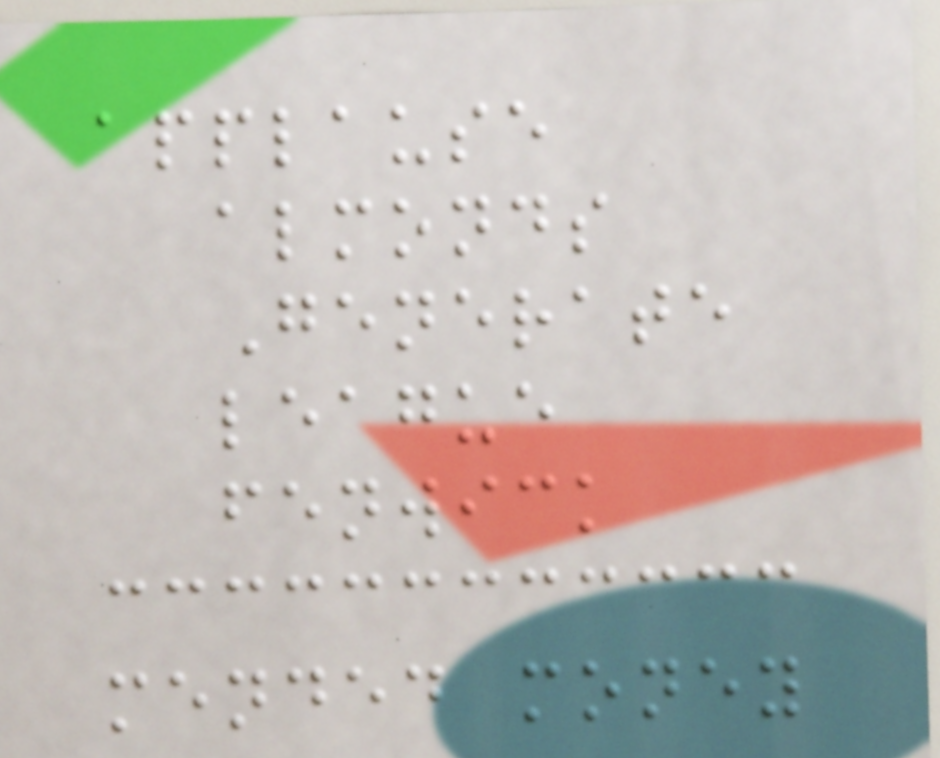applause
almonds
Generate
league
fenwick
mended money
